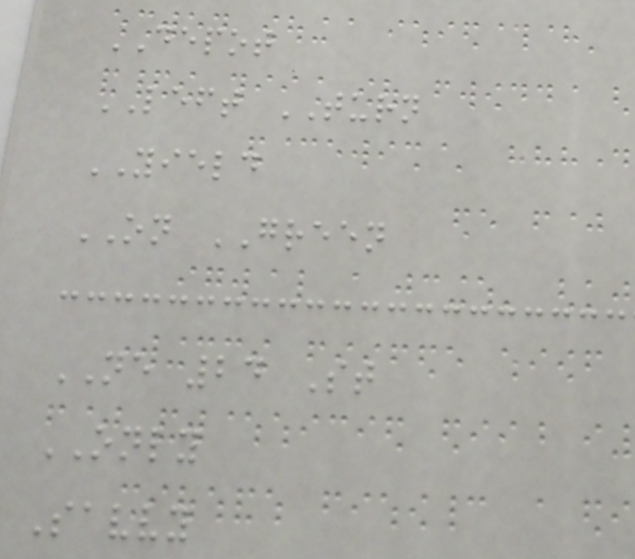DEPOT
LEFT TURN
YIELD
ON GREEN
NE 24 St
ONLY
Savvy
